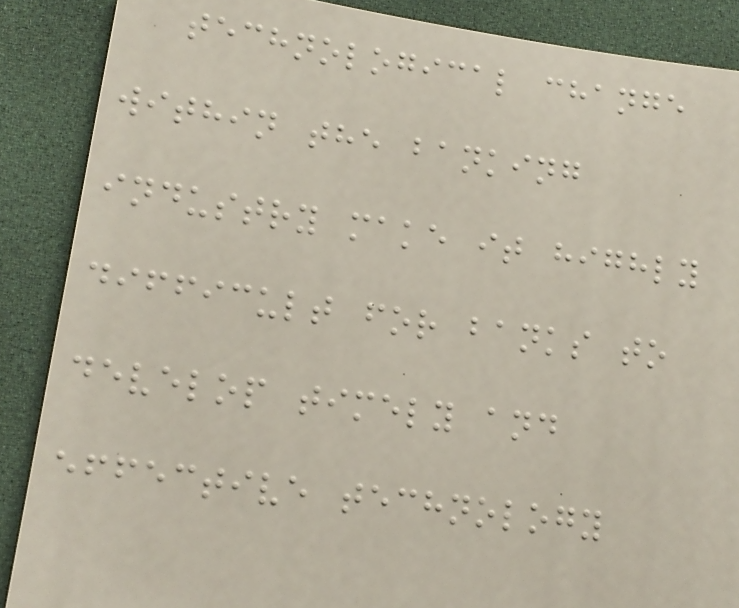technological change
within the banking
industry make it highly
difficult for banks to
develop timely and
effective technology
